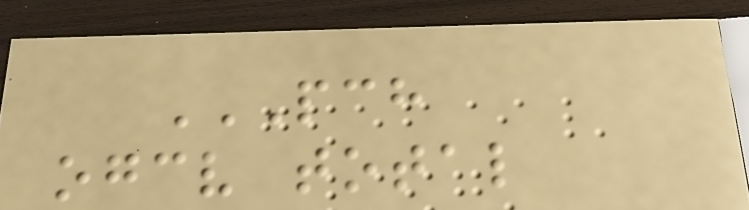PCH
OGCV TOTAL
